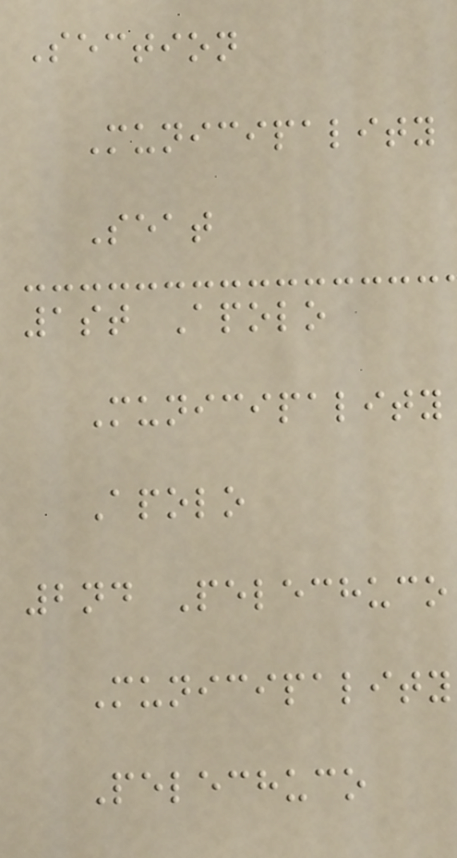Section
Municipality
Seat
1st Apolo
Municipality
Apolo
2nd Pelechuco
Municipality
Pelechuco
